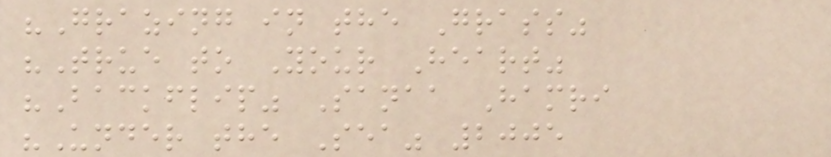"Grazing in the Grass"
"True to Your Heart"
"Backflip" Sanaa Hamri
"Under the Sea" 2005
